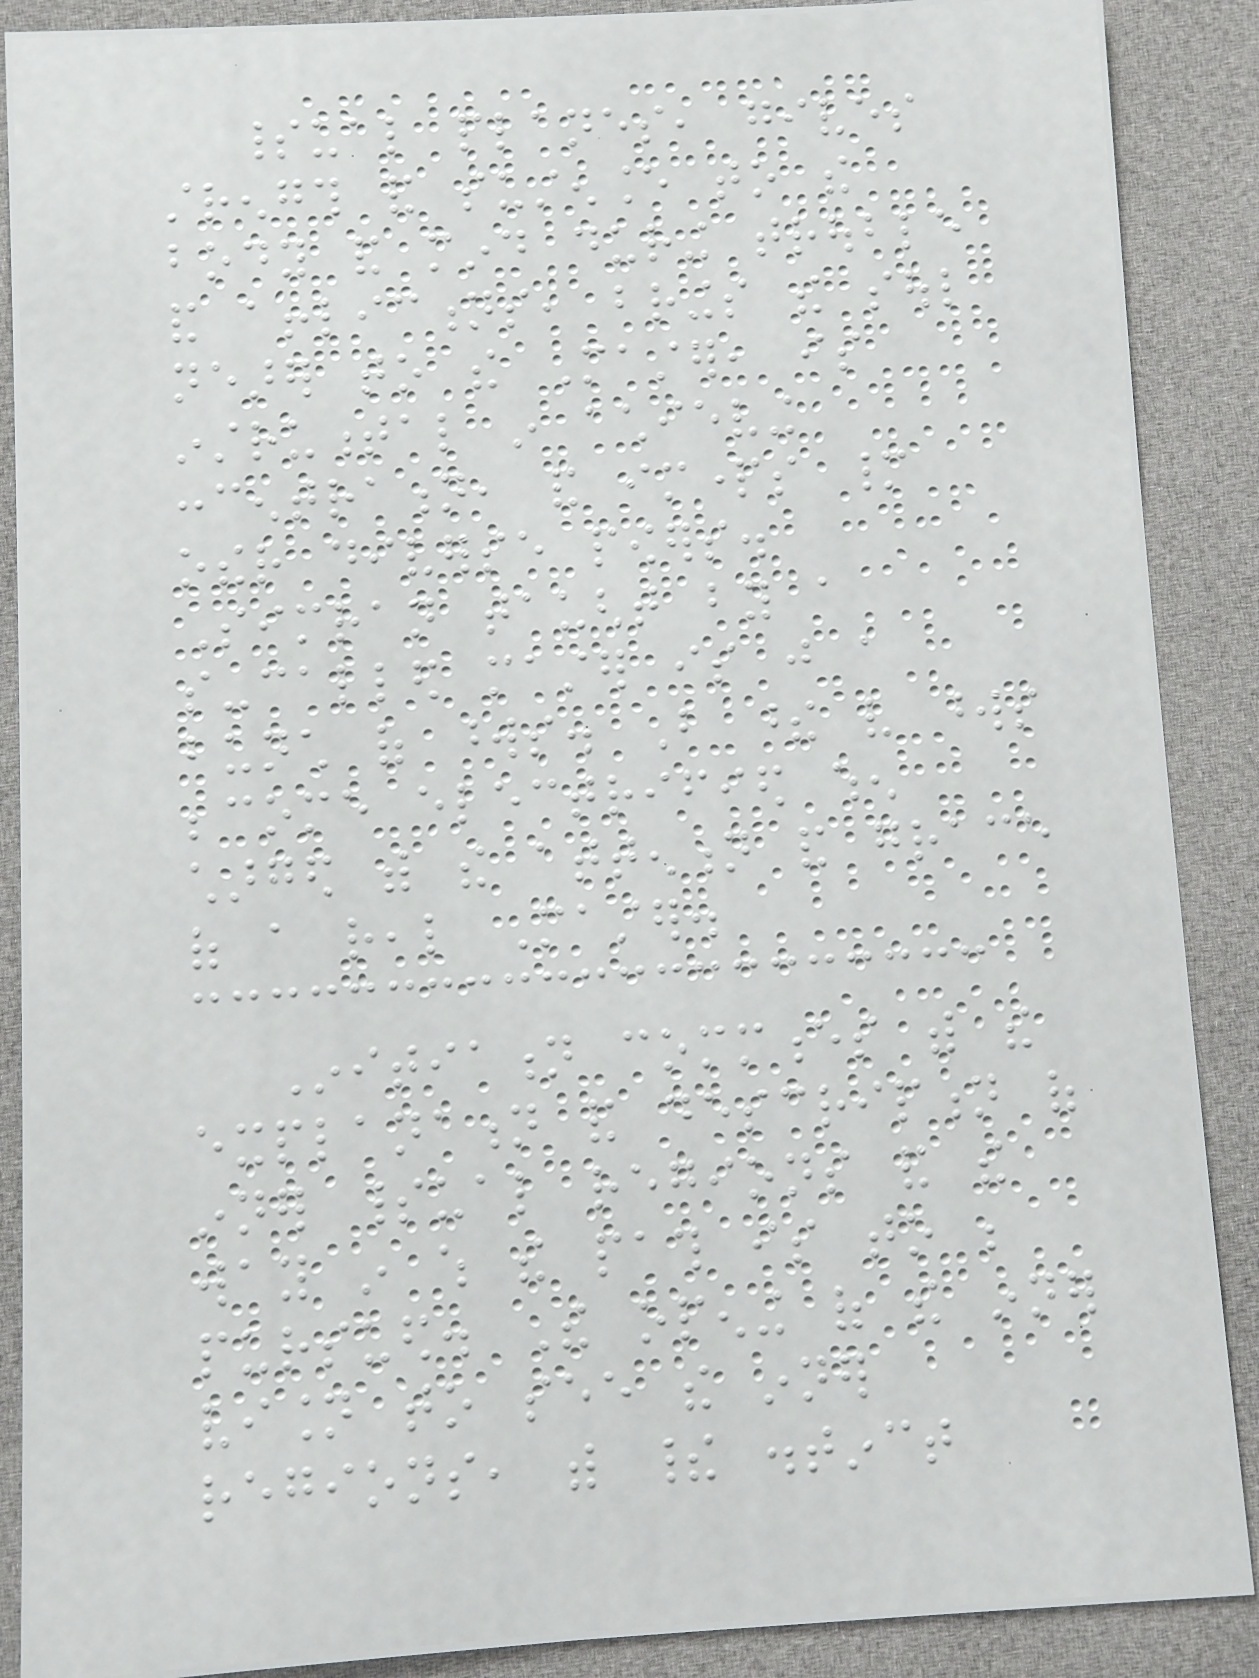spiritual planes, gives
strength and sustenance to the
body and mind during trouble
and afflictions, brings the soul
nearer to the Master, is
instrumental in achieving
concentration, and imparts many
other diverse powers.
Simran taught by a
so-called master is just a
bunch of words. But these very words
become electrified when
charged with the attention and grace
of a real Master.
Initiation commences with the
explanation and description of
inner spiritual regions and the
way in which the path is to be
pursued. The opening of the inner
vision to see the inner
regions, with their distinct
